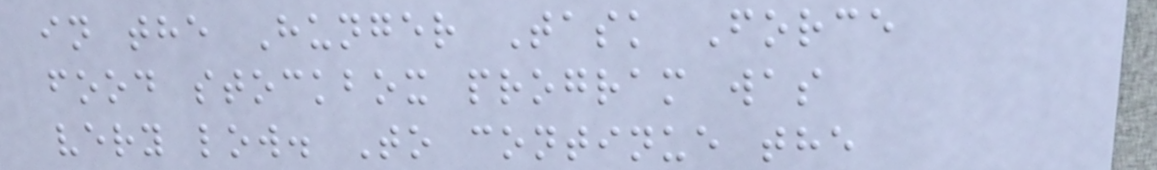in the Hunger Task Force
food stockbox program was
very low. To continue the
